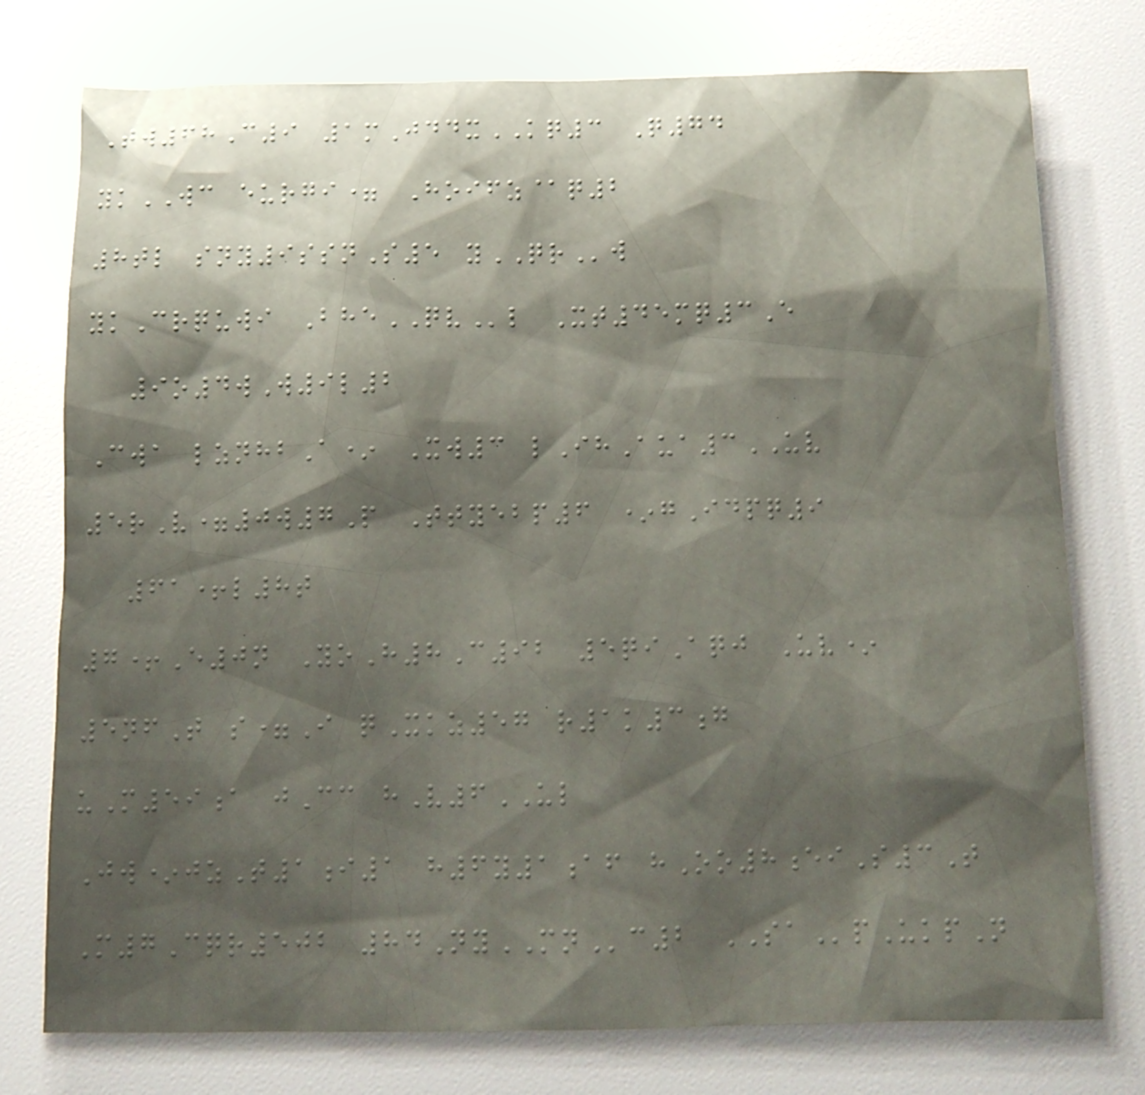Tw68C9 1mJddxKQ3 Q74
ykWC eurgi= Hoifz@q2
8tl sny9ssnS5 yQRw
ykCrquwi BheQVl Xt45mq3E
9o4wW9l2
Cwa lznhbA* Xw3 lIhAua3UV
5rV=0w7P Ttyebp6 *gIdpq9
61+l8t
7+E0n YoH8C92 5qiAqj Uv*
5nfT s=I qXkz57 r1k3g
uM59a jCc hV6UL
Jw*jzT1i1 h6y1af hOo8eiS3T
M7Cqr502 84NyMNc2 SApUkpN
